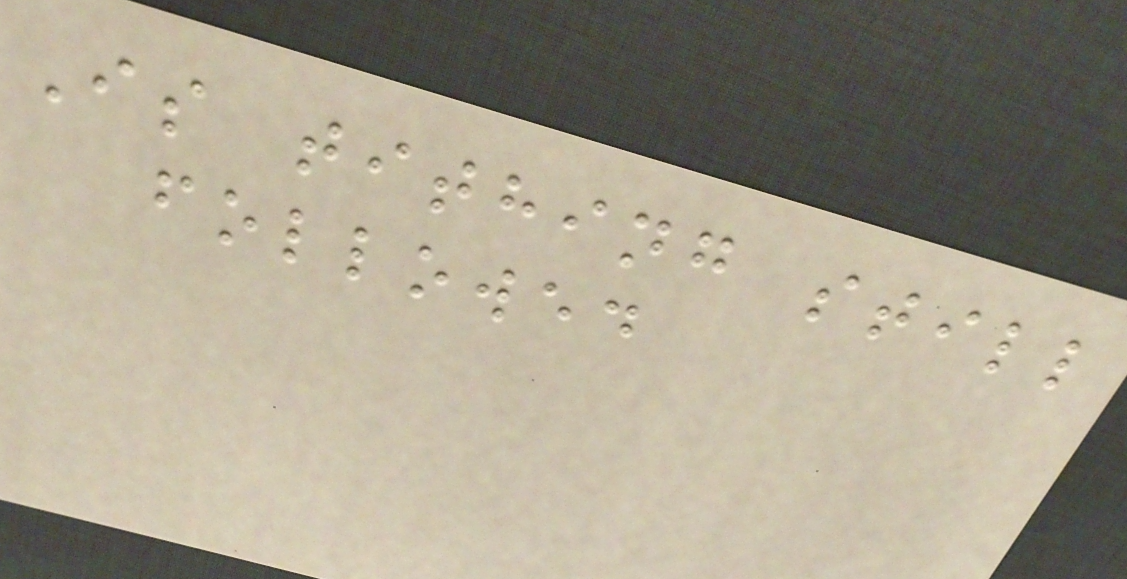Is tithing still
followed
